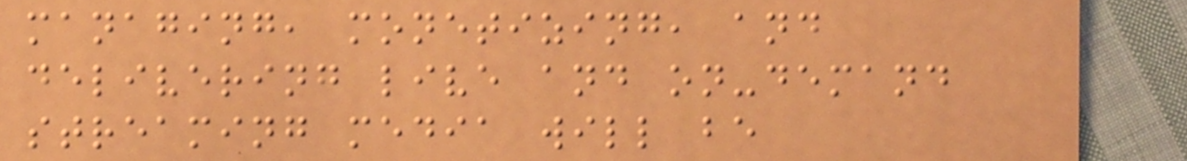managing, monetizing, and
delivering live and on-demand
streaming media will be
